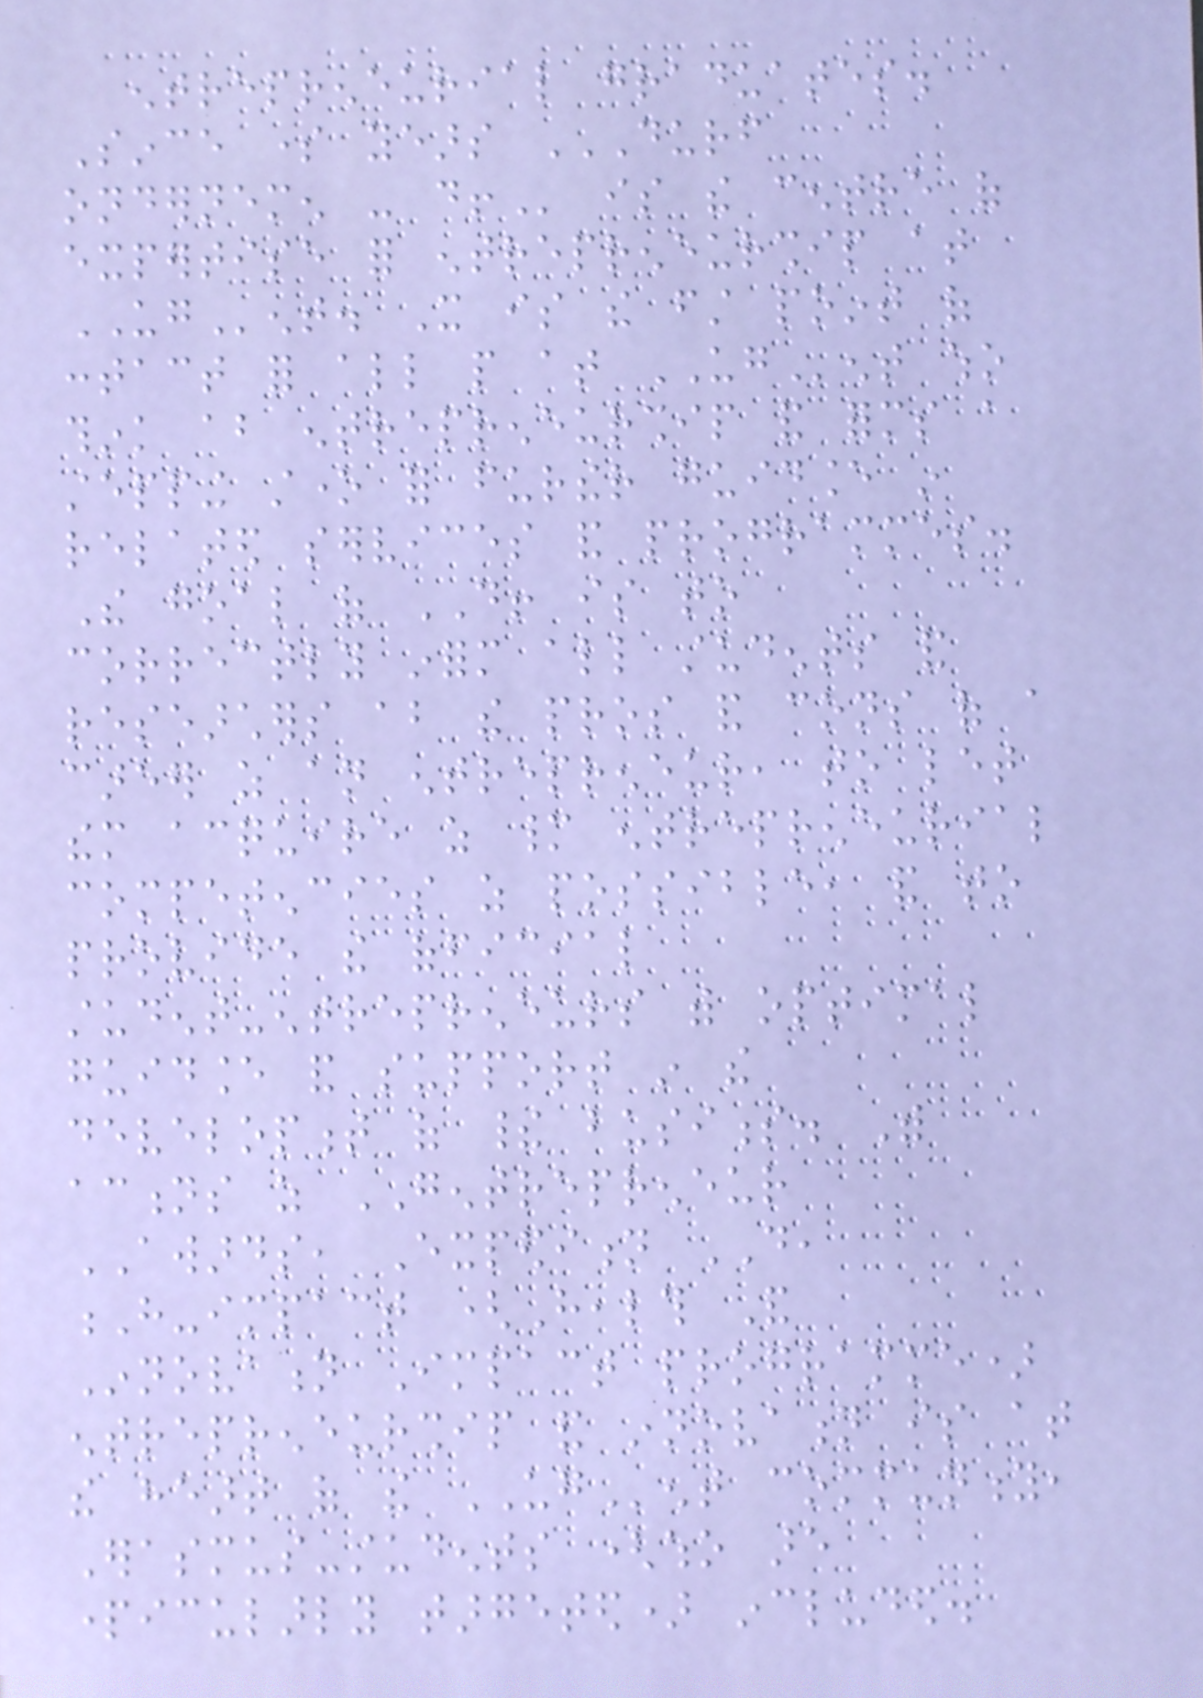entrepreneurial graduates.
Since some years DURF
ONDERNEMEN - DO! is the centre of
expertise for entrepreneurship at
UGent. It is the first point of
contact for all people at UGent who
think about entrepreneurship and forms a
stepping stone for further guidance in
related services and programmes.
The goal of DO! is to
correctly inform all students and
researchers about the pros and cons of a
career as an entrepreneur, to let
them acquire as many entrepreneurial
competencies as possible, and to
provide the official
student-entrepreneurs with optimal
guidance and support in the
development of their business. With
actions as GENTREPRENEUR
AWARDS, Expedition DO,
H-impact (Health And
Innovation Impact programme)
entrepreneurship and innovation is at
the heart of the UGent community,
Erasmus-students (who are
particularly targeted) included.
